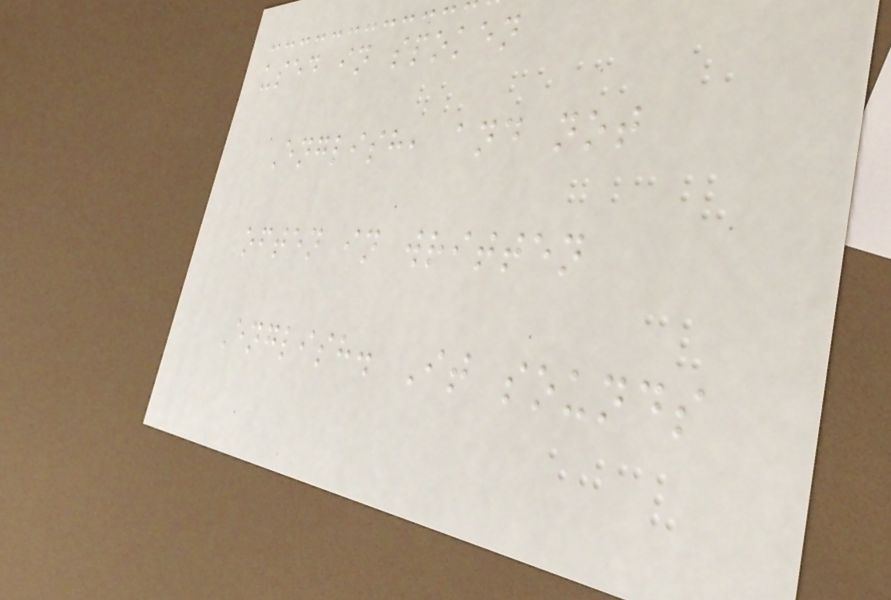used in spoken
English, and not
often in written
English. It sounds
